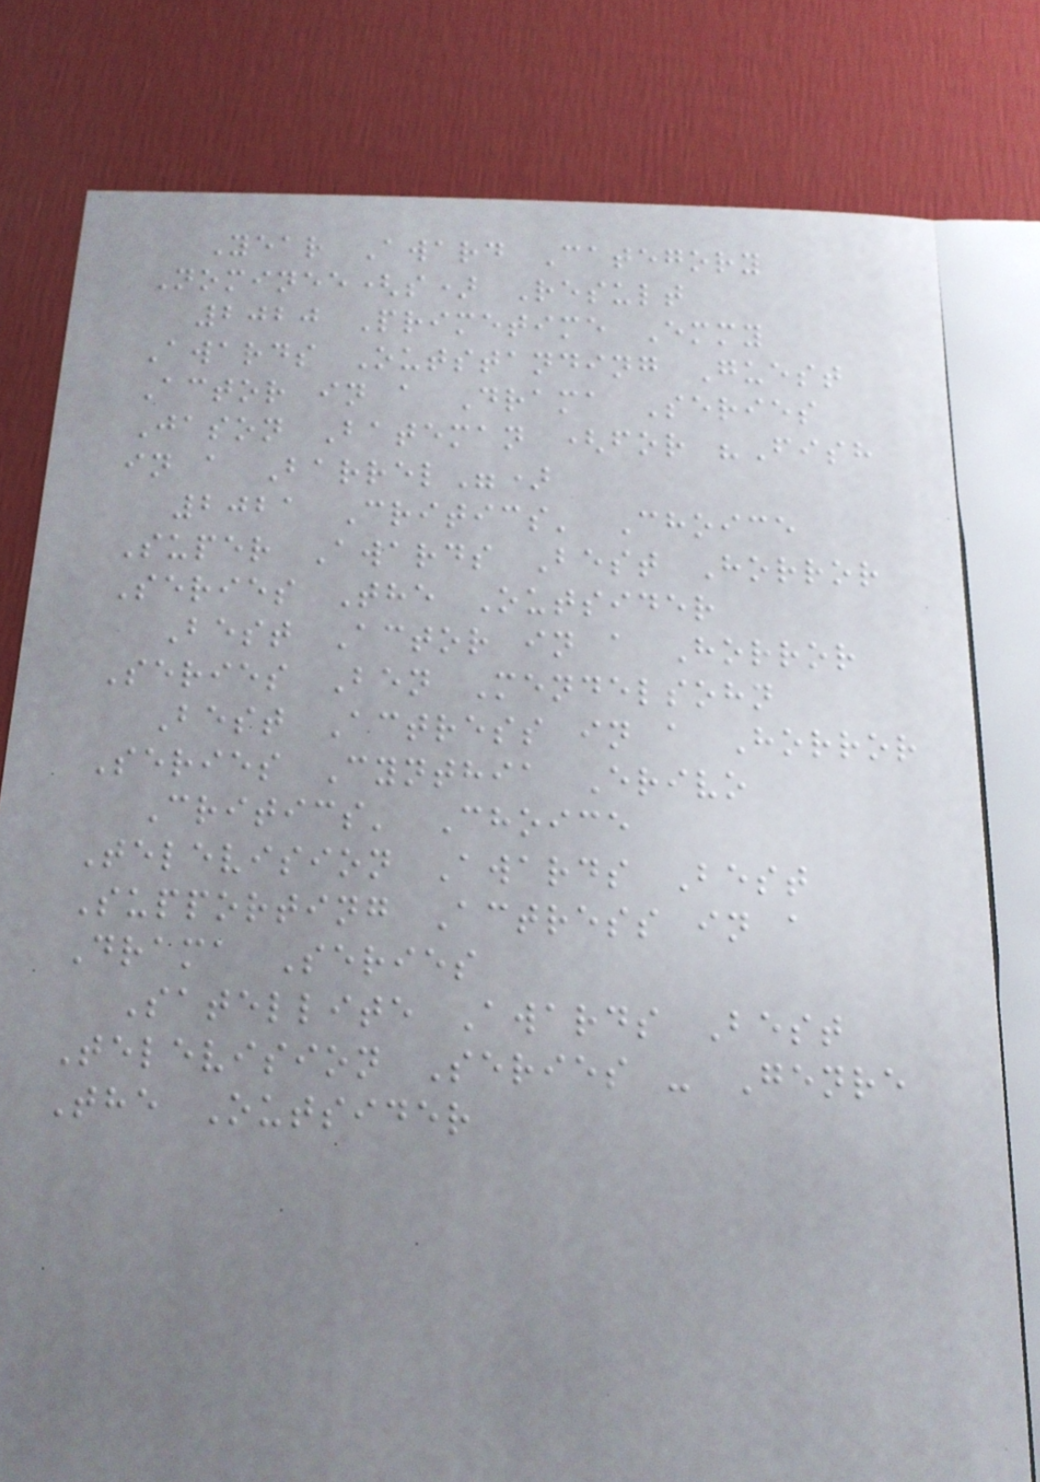Year Award Category
Nominee(s) Result
2020 Primetime Emmy
Awards Outstanding Guest
Actor in a Drama Series
Jason Bateman (for "Fish
in a Barrel")
2021 Critics' Choice
Super Awards Best Horror
Series The Outsider
Best Actor in a Horror
Series Ben Mendelsohn
Best Actress in a Horror
Series Cynthia Erivo
Critics' Choice
Television Awards Best
Supporting Actress in a
Drama Series
Satellite Awards Best
Television Series - Genre
The Outsider
